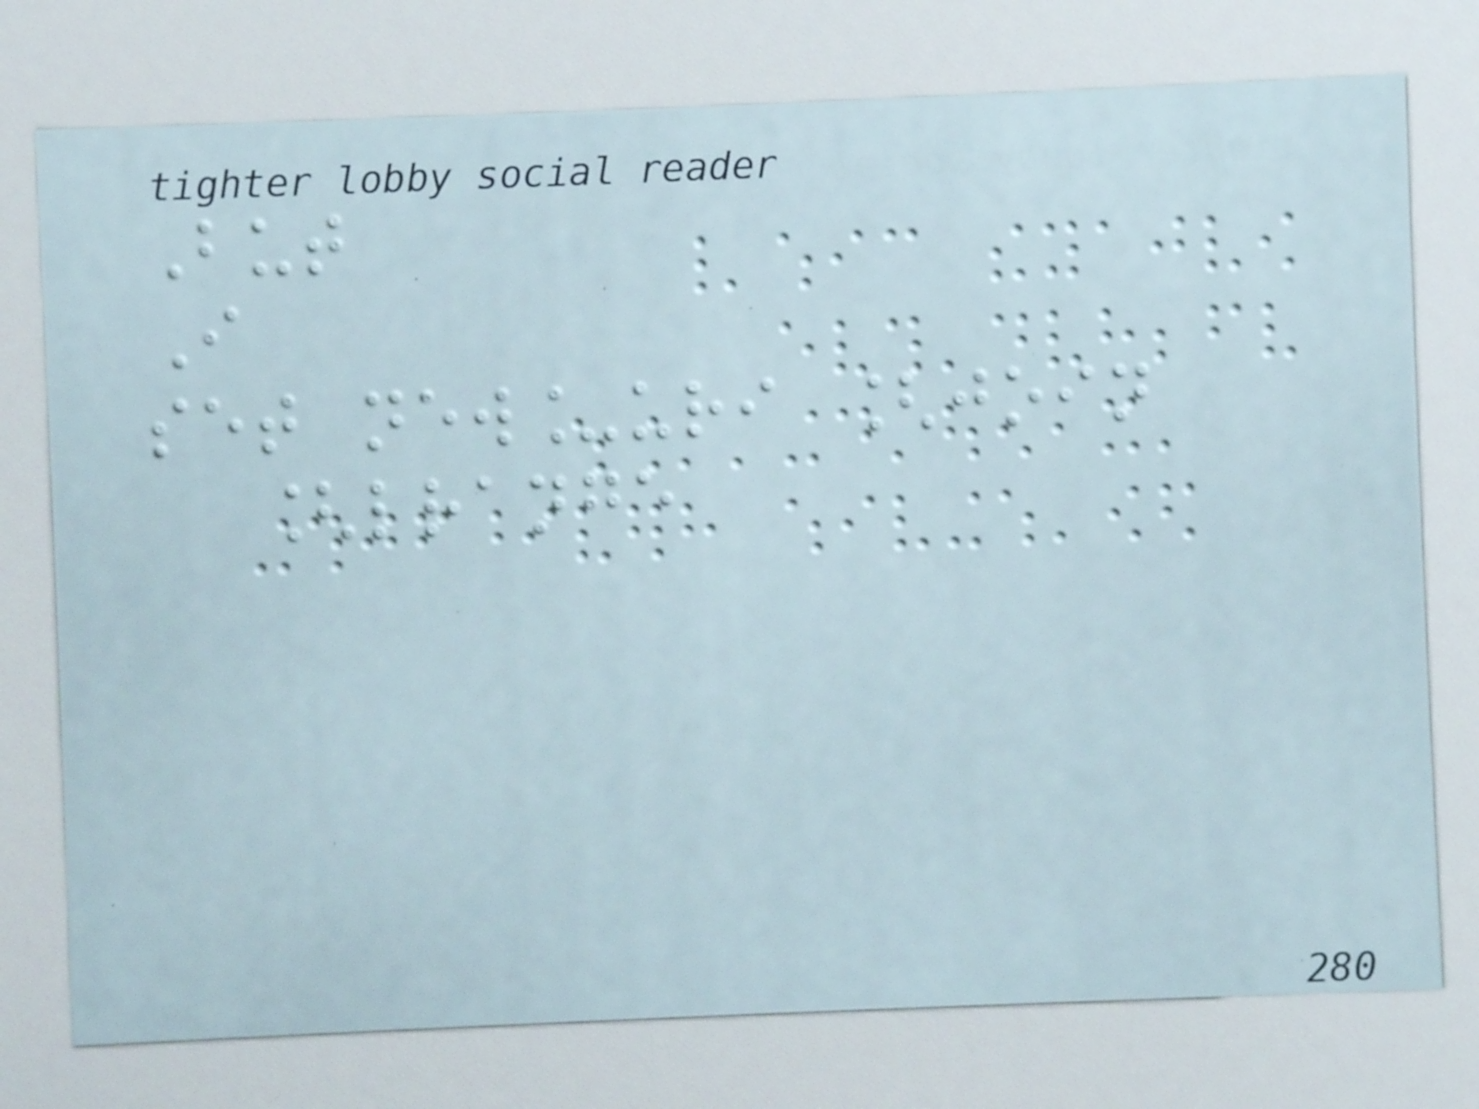But
I
set new_uri [join
[lrange
